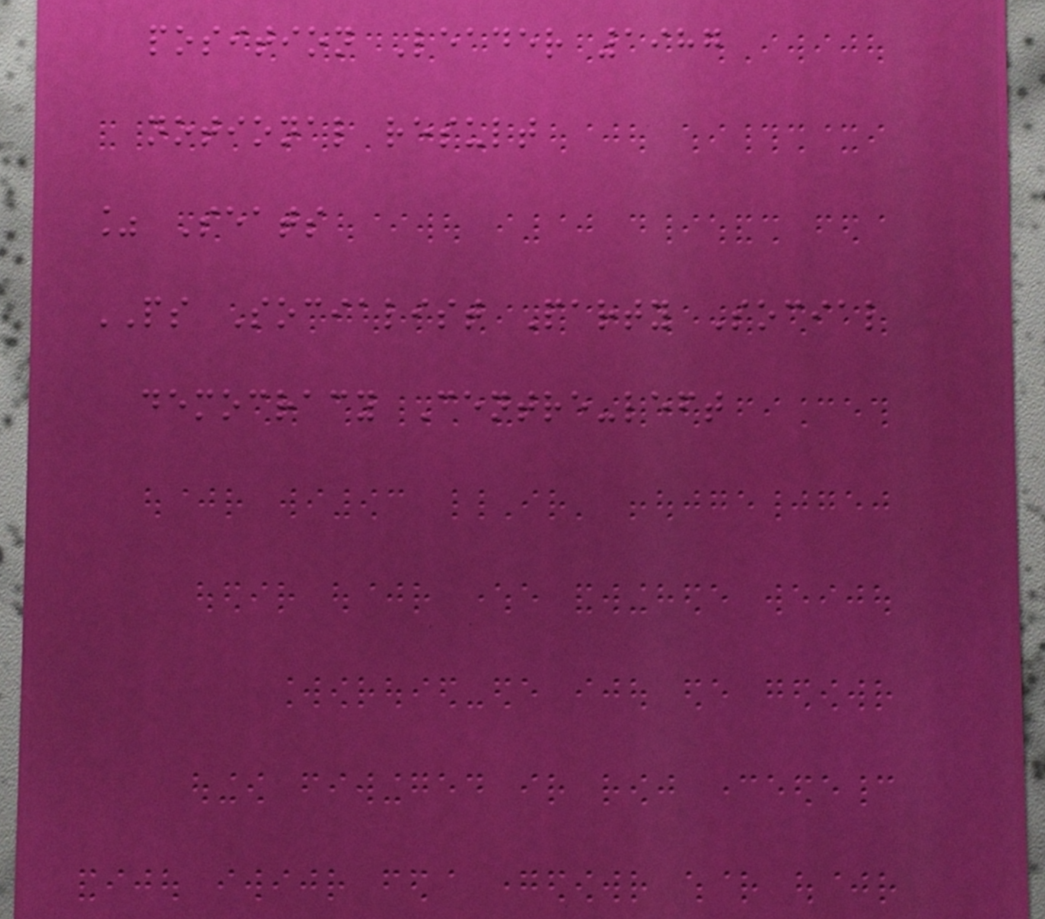position Leader 1987
notional result
% Seats
PS Socialist Party Social
democracy Centre-left
